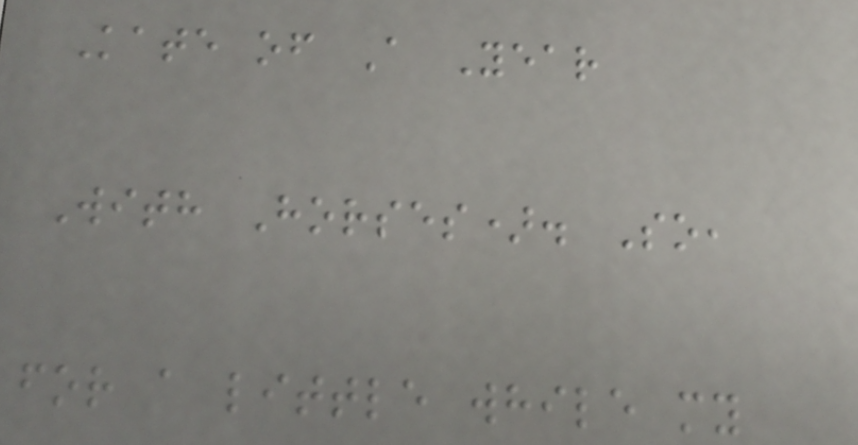Kate of A Year
With Horses). So,
for a little while my
